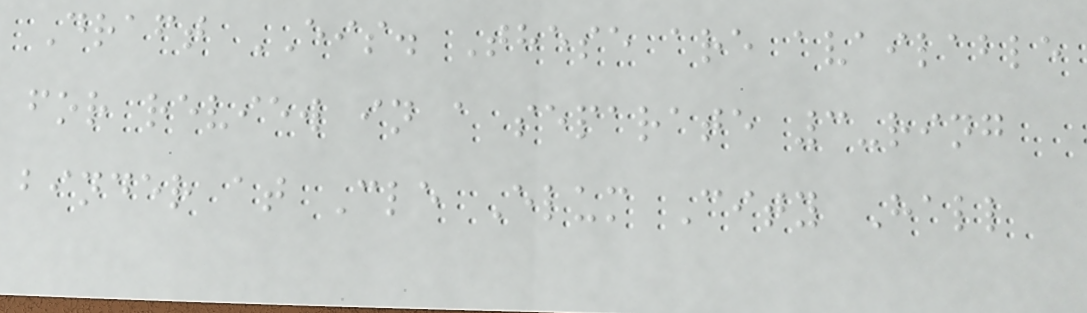Draft EIS. These are available
for review in a separate 3-ring
binder at Cle Elum City Hall
